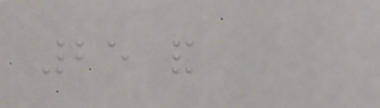25 and
